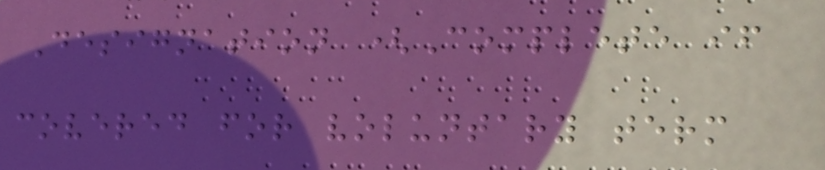Designation (Complete if
covered for voluntary term
